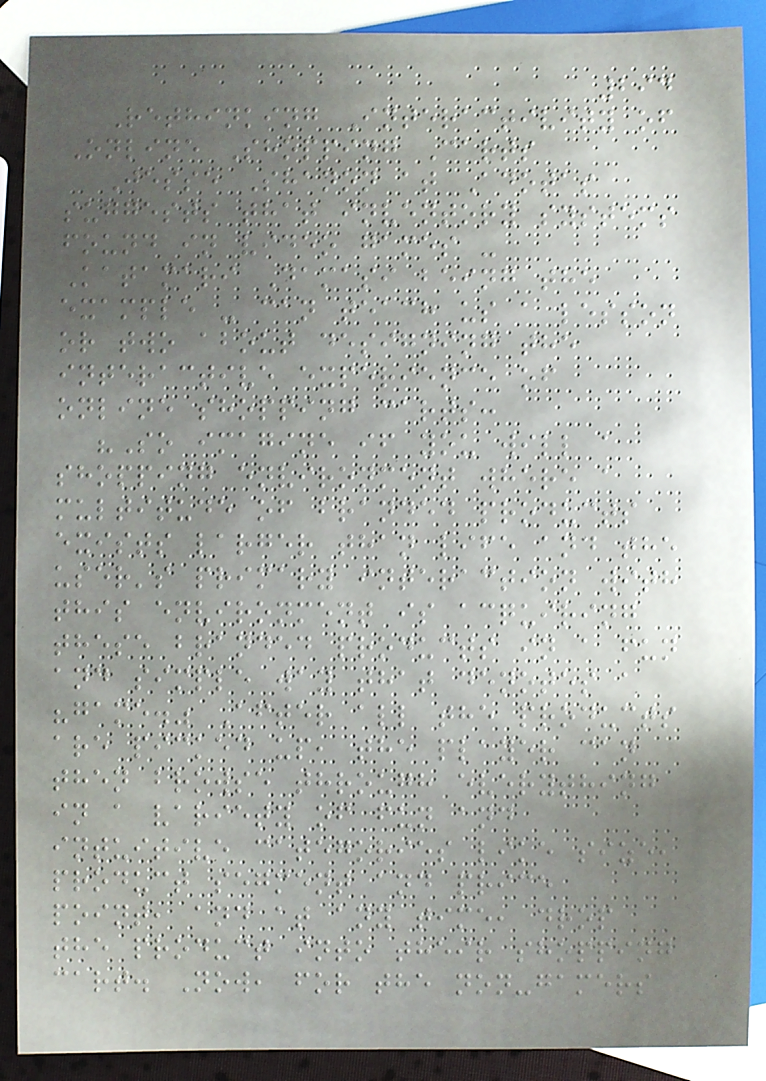294
Rethinking Interactivity of
Online Shopping Carts
Jesse Shanon at Adotas
suggests that inventory systems
found in video games -
Katamari Damasi being the
example - can teach us a lesson
or two about designing the
interactive experience of
online shopping carts:
"So imagine if you will a
shopping environment where a
multitude of branded products
exists larger than life and the
user's primary interaction with
this environment is acquiring
these branded products in a fun
and simple way that denotes a
"game." After all the products
are picked up, the player can
then browse through everything
in a variety of fun and
intuitive categories like size,
product segment and price
point, and at any time, drop
the product into their shopping
cart. Now, for the non-gamers
